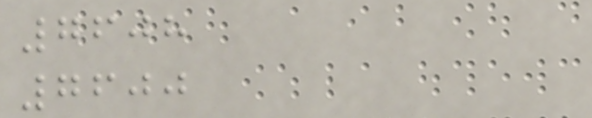7608
7600
